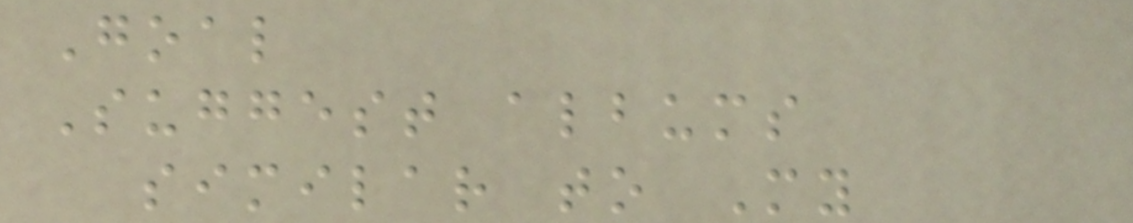Goal
Suggest albums
similar to My
